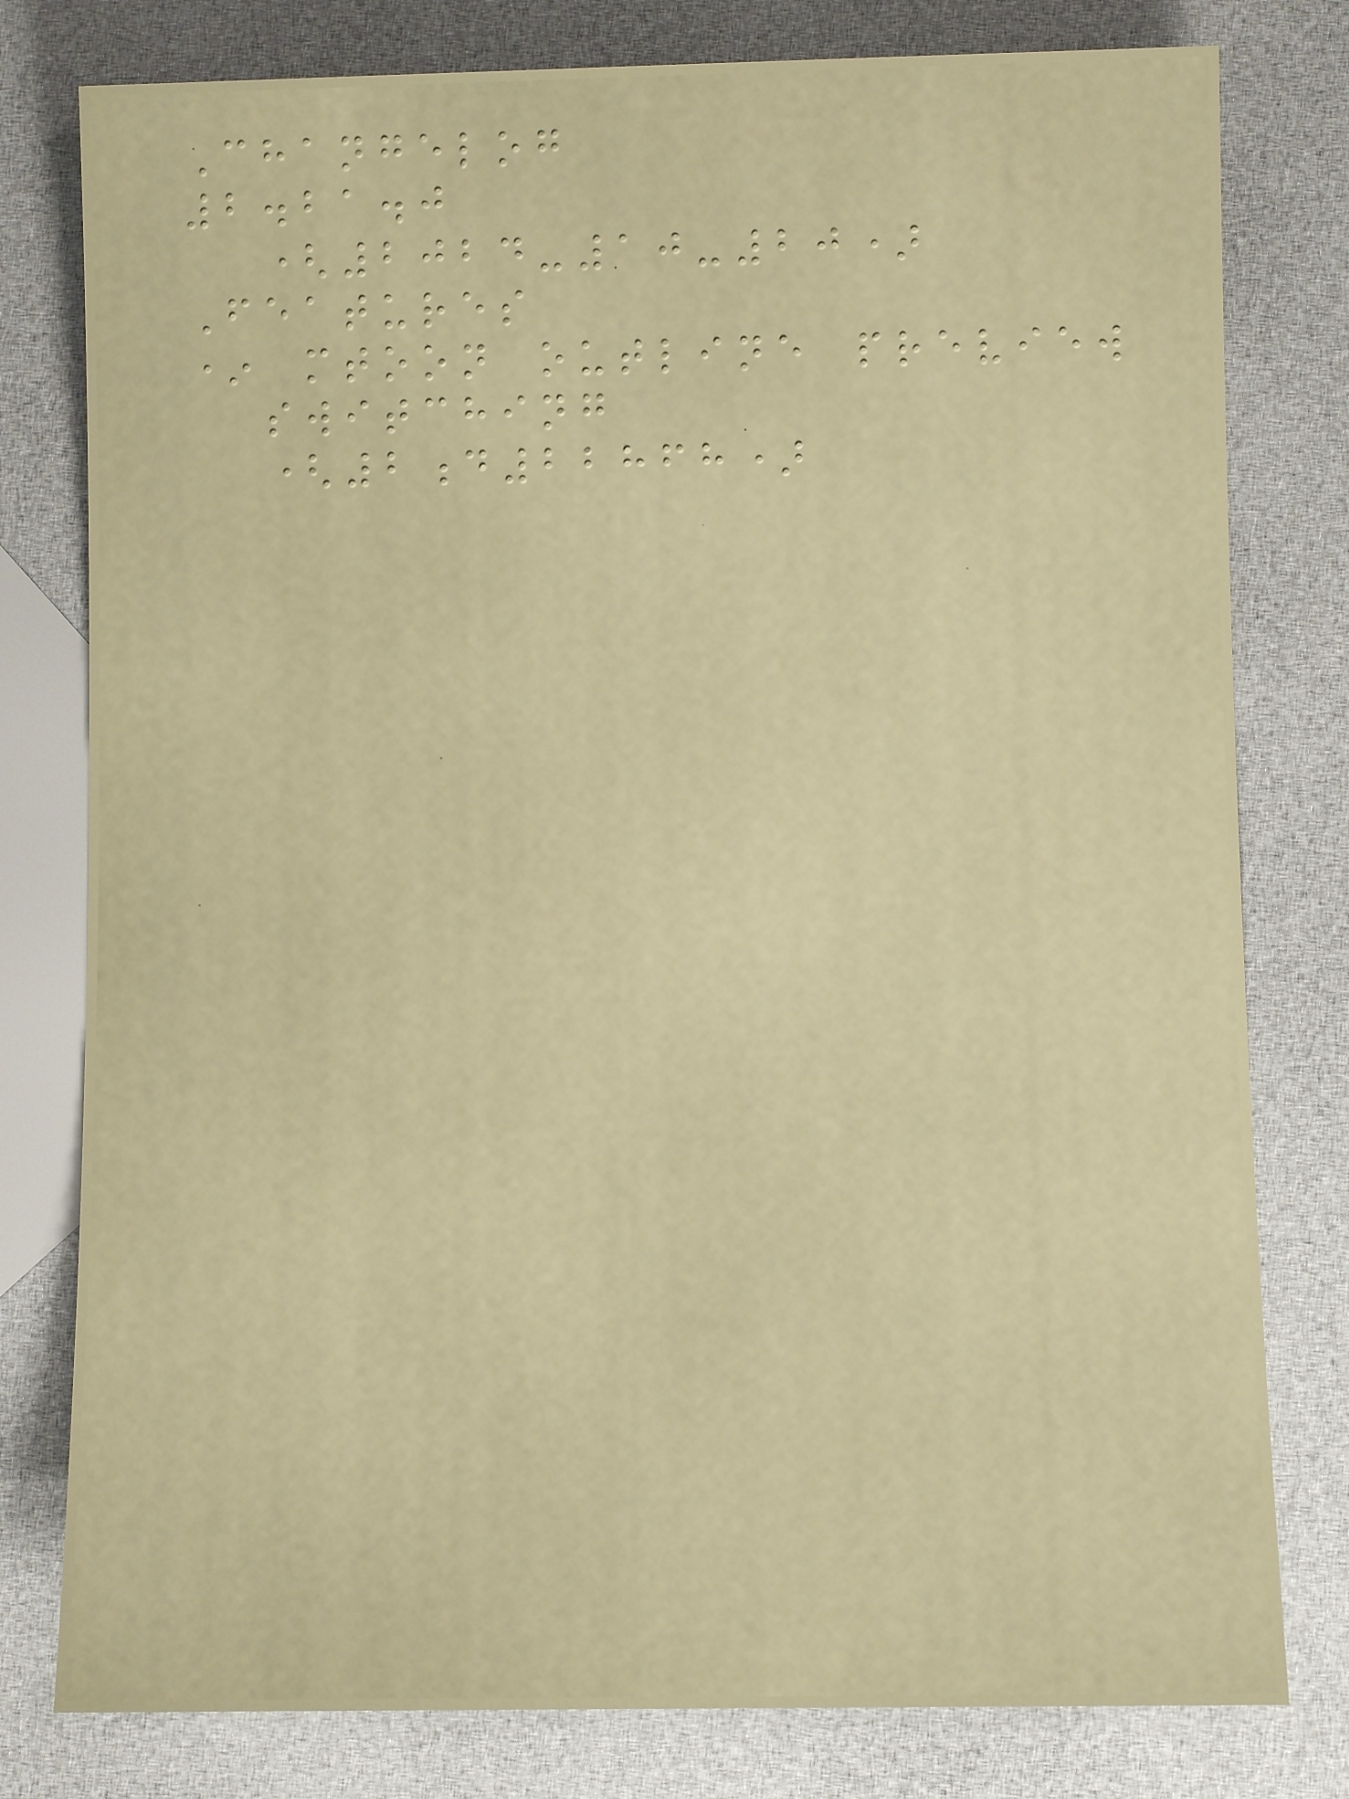Changelog
2.21.0
(2024-10-20)
Features
* mtoon outline preview
switching
(2d22868)
